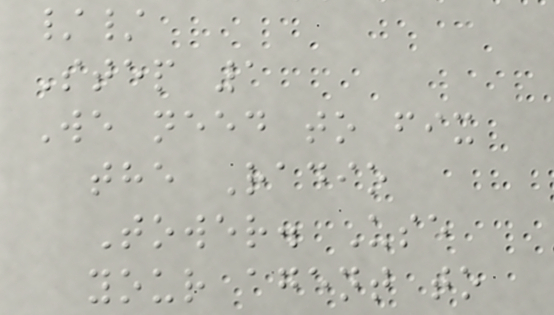//
Step 1
We need to fix
the Radio
Tower. Use
your agent to
